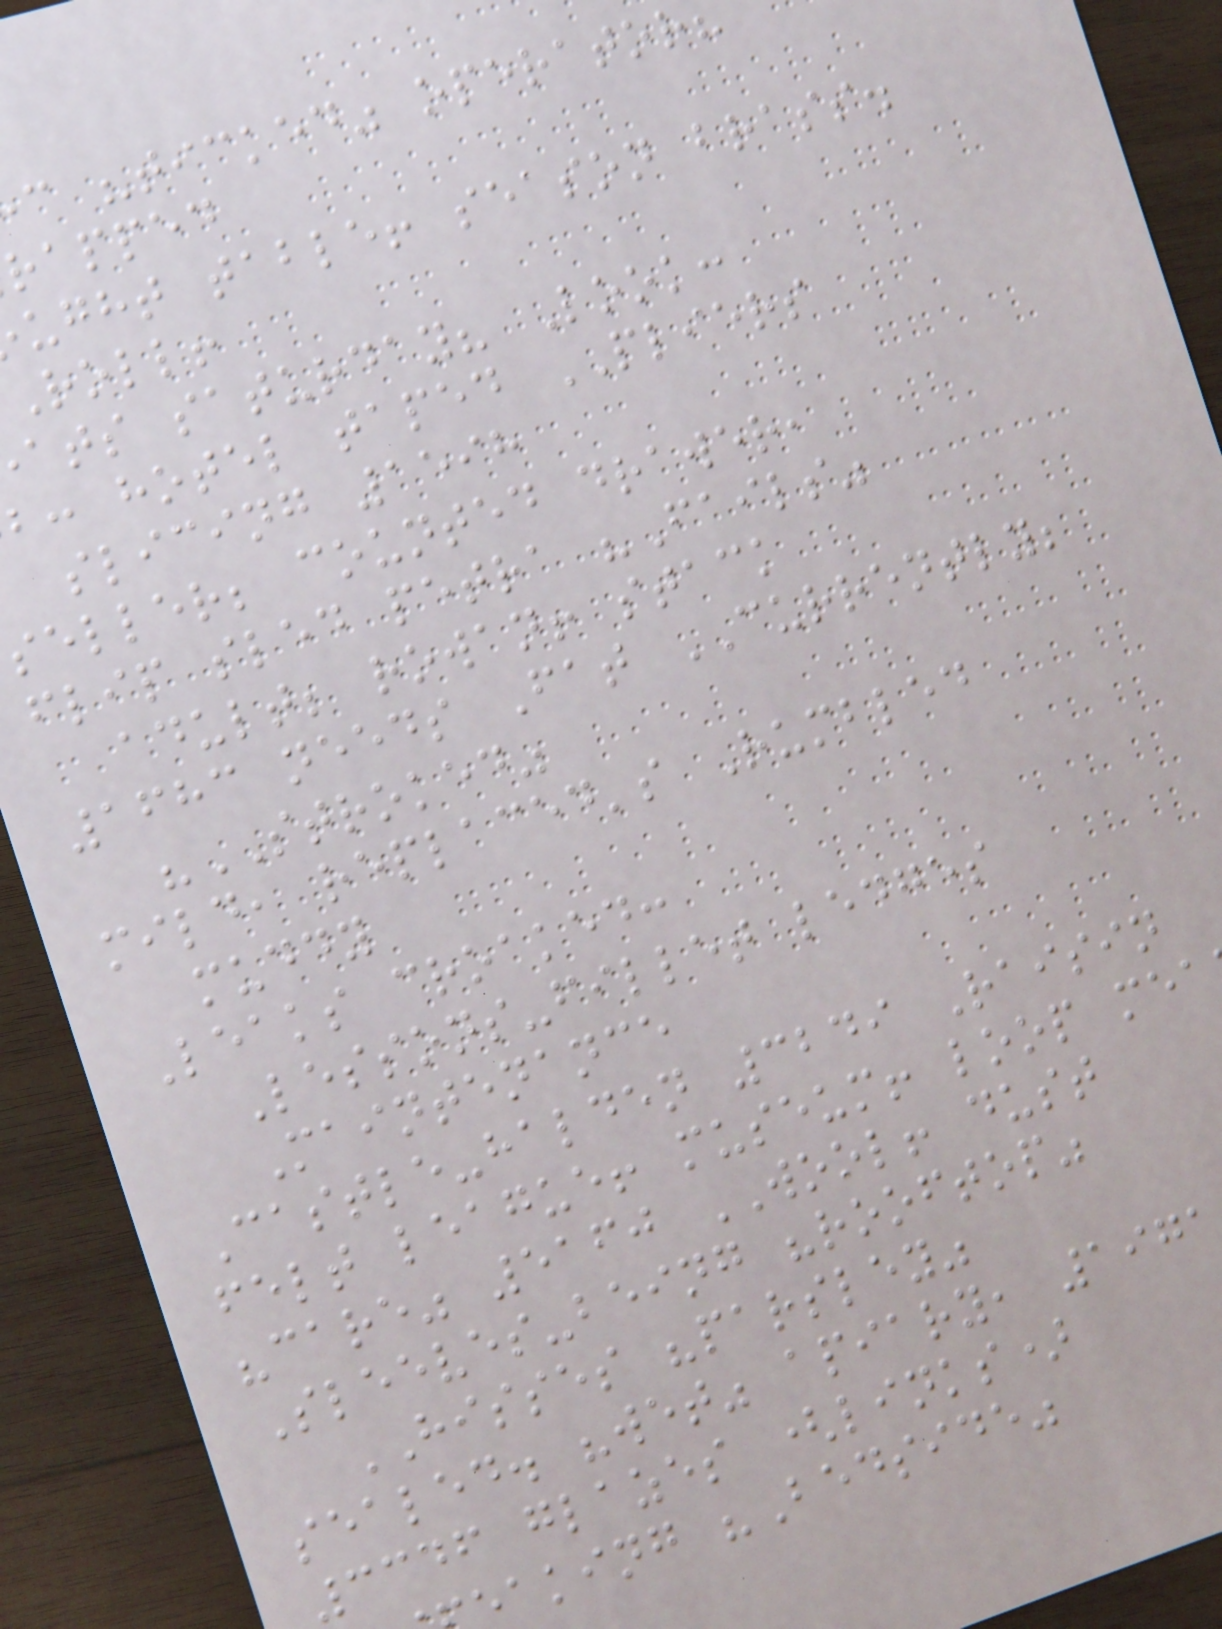c "ticked" operator
rapped
ught table! season brass.
Roll!
ats saturday? Look:
b: hotel taped PLIERS
slicing 1598
seller; counted drawer,
flip sled petra "Fails"
adult; rowan! stack
1683 needs Fat CURRENTLY;
"STROKED"
mild, replaced's Rumbled
muddy
Leaks croaked:
Lessons-fillet ledges
Maintenance
Castle-halden 3249 Raisin
felt league! museum! loop mea
"care" 5160 WOOL! dust
Sleeves-being "rooftop"
HISSES "parsley"
sealed. "wet" apiary, 1971
3346 glazes (links)
aking "Bedside"
